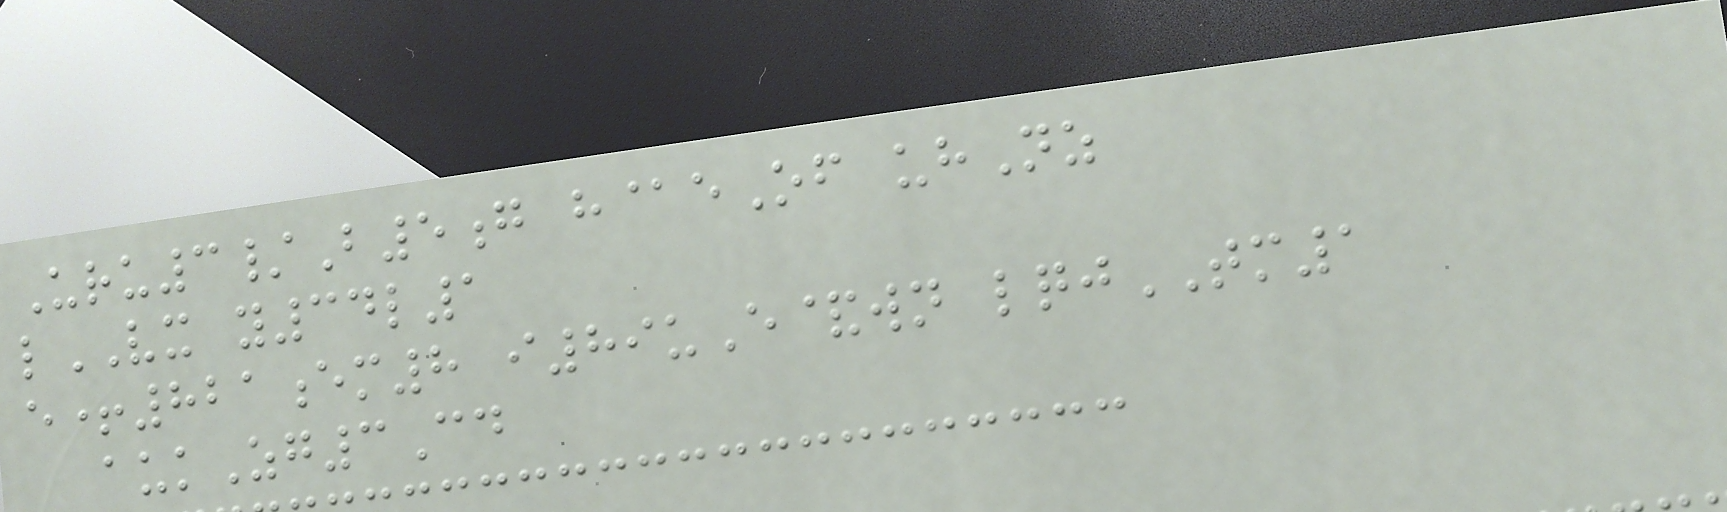Uru3/B5g h@eOf uhNz
lVX y34l1
e+821em8 i89uE&wn lqjTM1
aukZg3Cd
